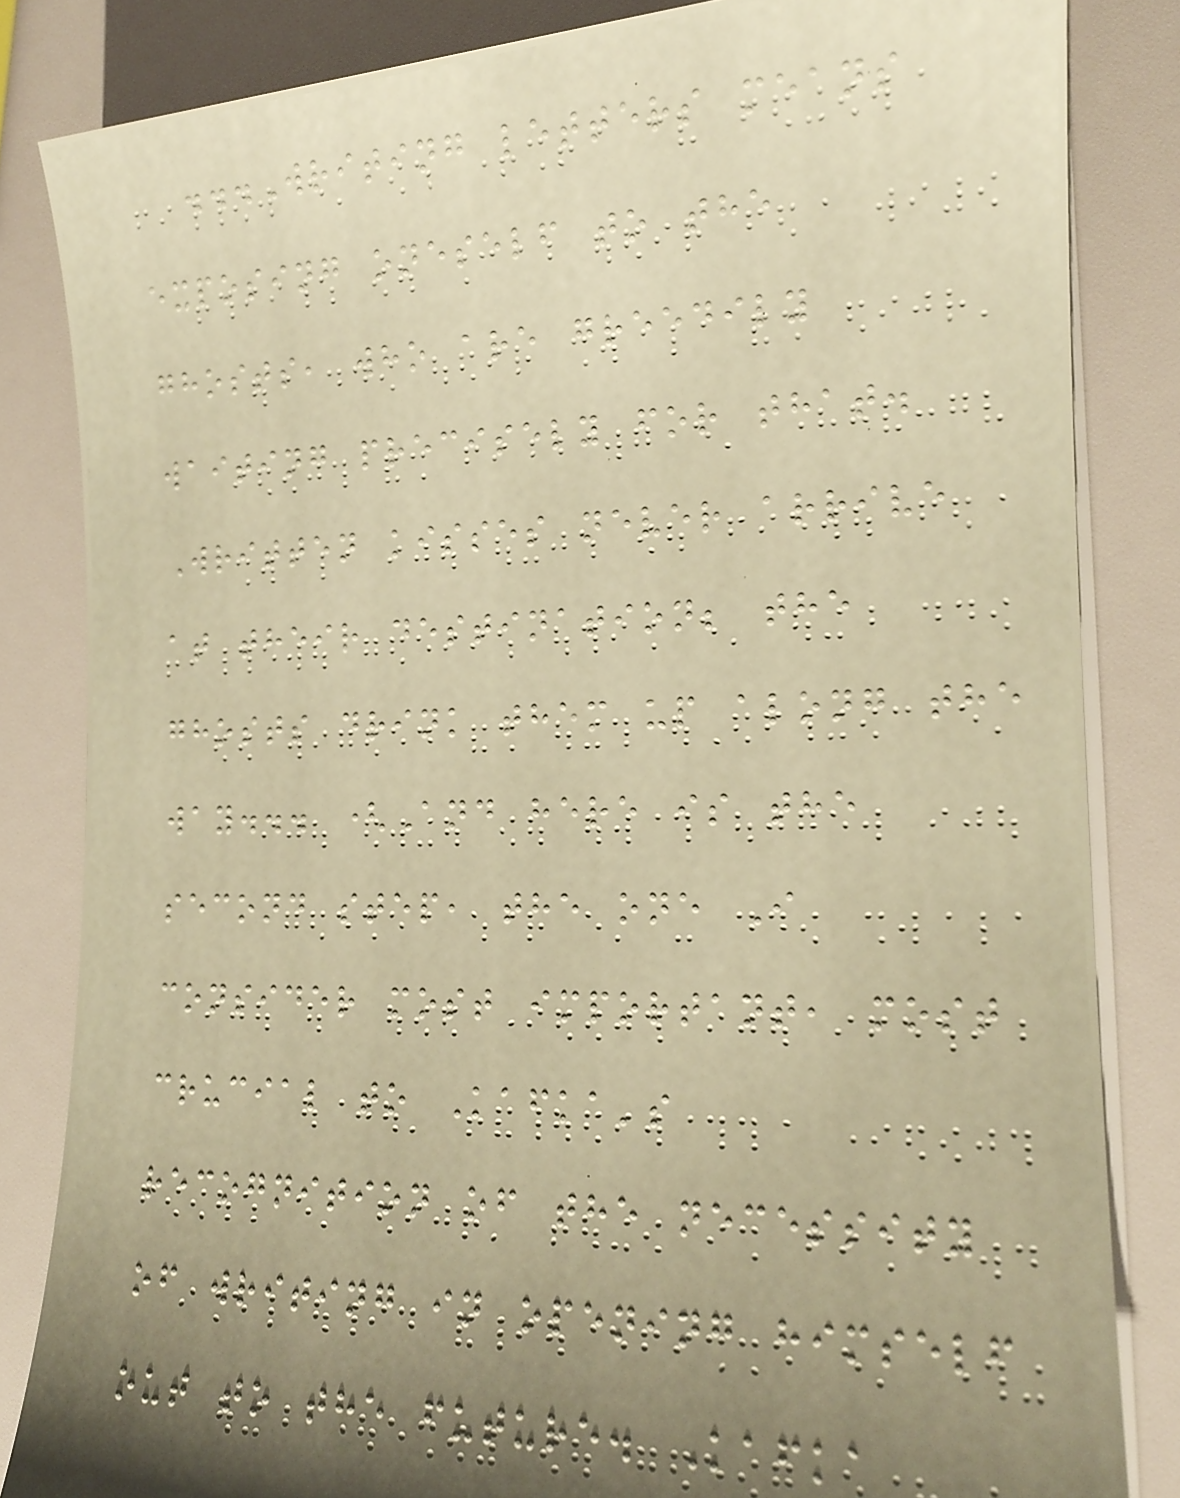...Writing letters means
exposing oneself to the
ghosts, who are greedily
waiting precisely for that.
Written kisses never arrive
at their destination; the
ghosts drink them up along the
way... (And here is the
second step, the one I
consider most important, most
crucial to Kafka's
recognition of the necessity
of writing in opening himself
out to the future. Kafka
